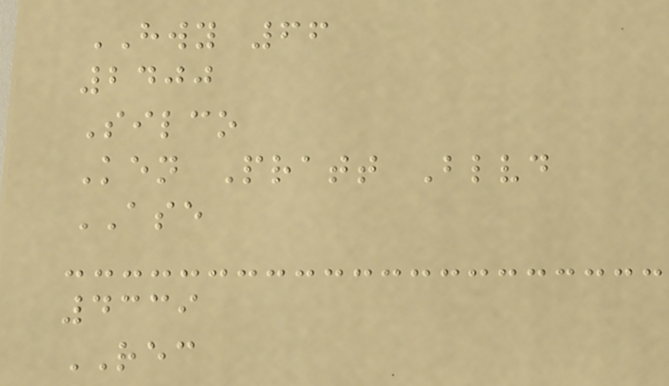HWY 66
2400
Silco
Ken Pratt Blvd
ASE
4339
REC
